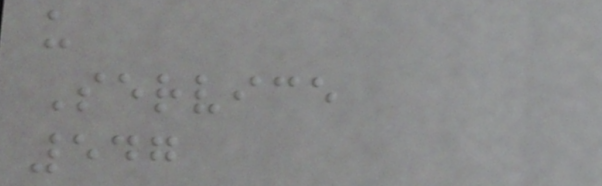u
Service
547
